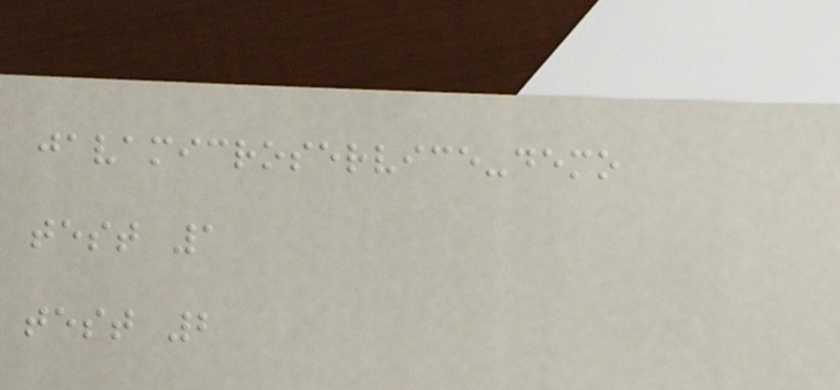javamicroservice-demo
test 1
test 2
